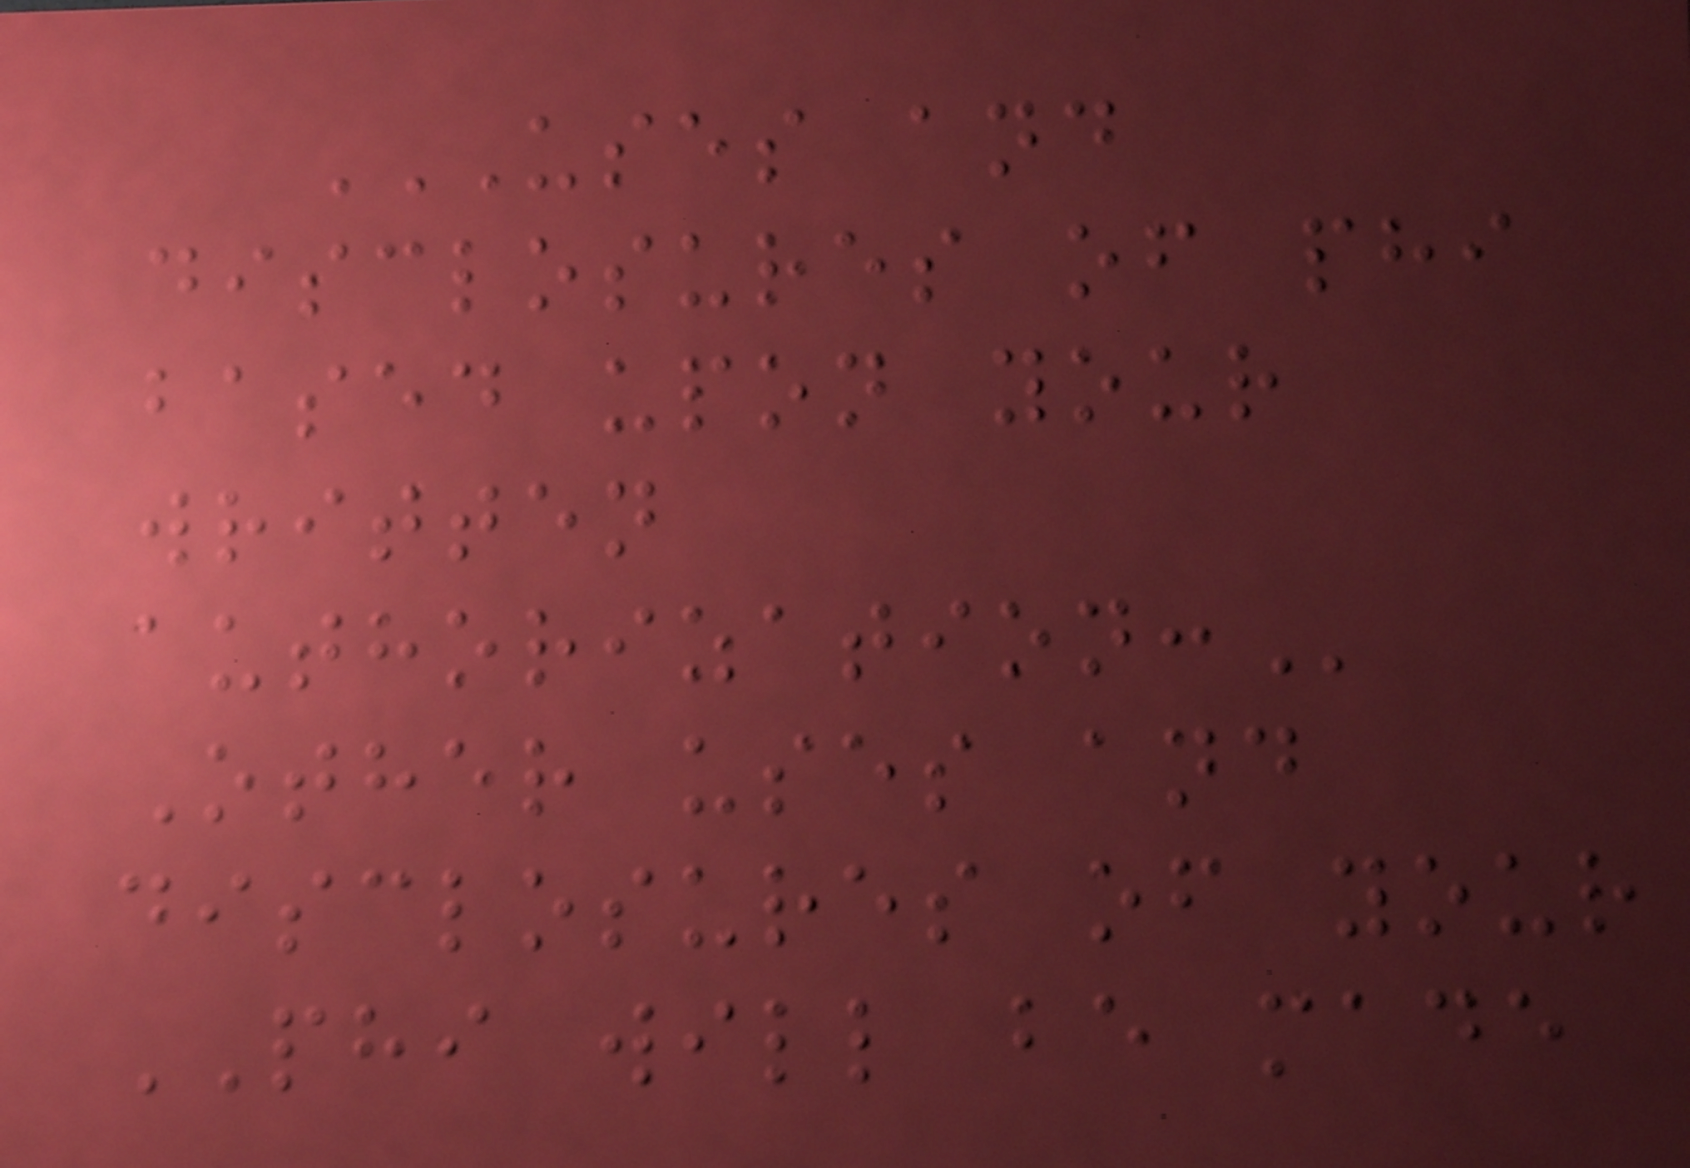USES AND
DISCLOSURES OF PHI
BASED UPON YOUR
WRITTEN
AUTHORIZATION:
Other uses and
disclosures of your
PHI will be made
